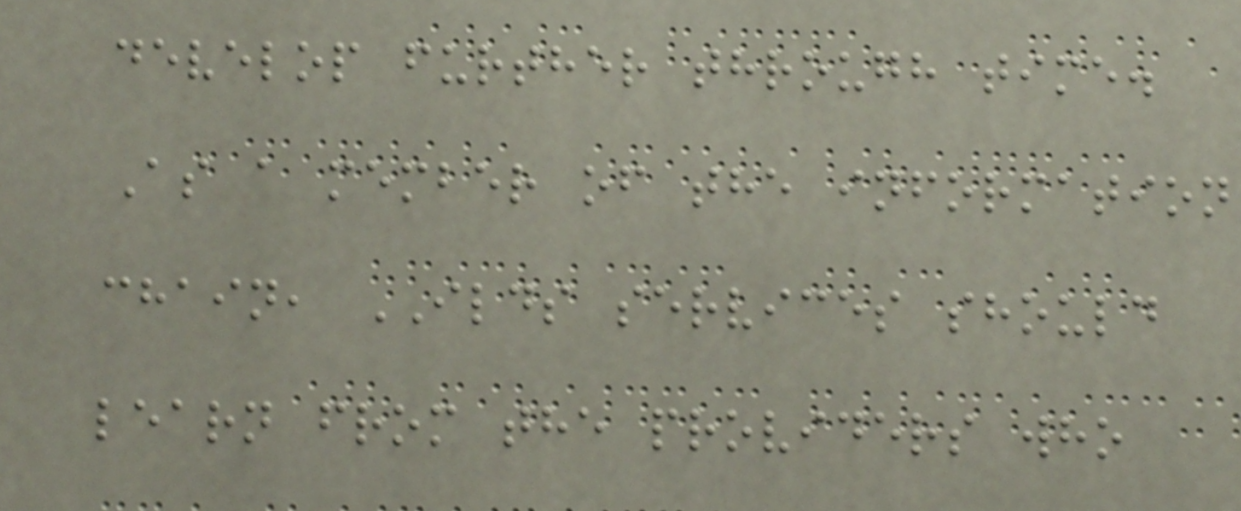develop further through time.
As a member of the information
chain, ILDS services should
learn from the providers who
